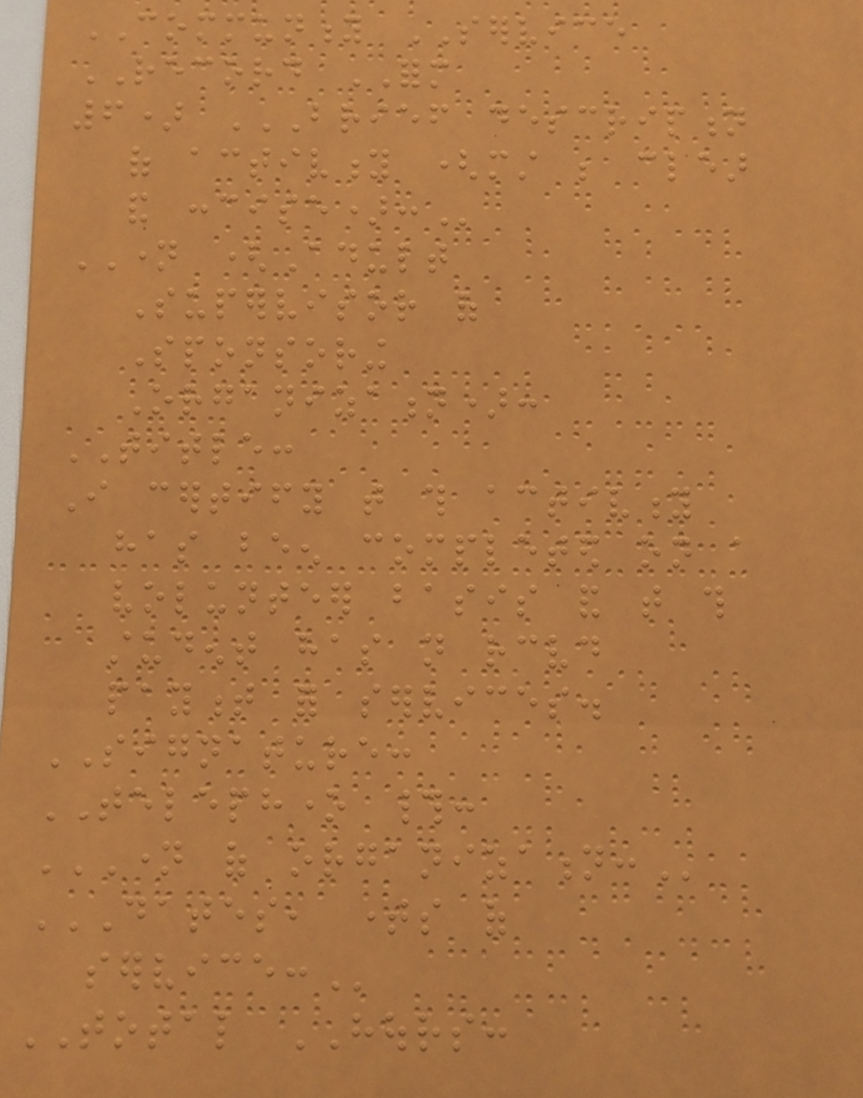COMMUNITY SERVICE
RECORD FORM
6) BRIEF DESCRIPTION
OF ACTIVITY (MUST BE CLEAR
AND CONCISE):
NAME (Adult
Supervisor of
Sponsoring
Organization):
TITLE:
I certify that this activity
has been completed on a
volunteer basis and that this
student has not received
payment for services.
SIGNATURE:
TELEPHONE #:
NAME OF ORGANIZATION:
DATES, TIMES OF
SERVICE:
TOTAL HOURS:
